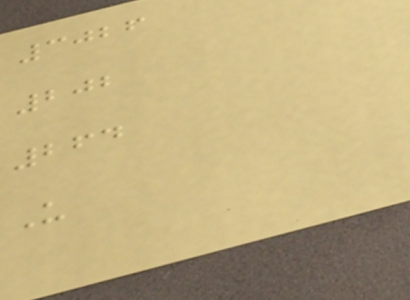3026
202
264
U
